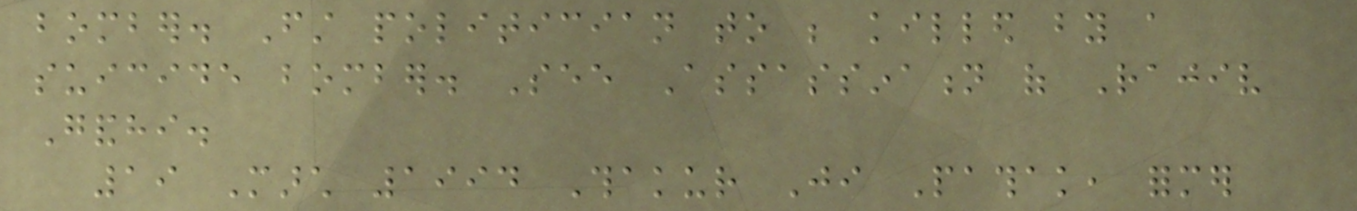bomber. First politician to be killed by a
suicide bomber. See Assassination of Rajiv
Gandhi.
19 March 1994 Thakur Ji Pathak, former
